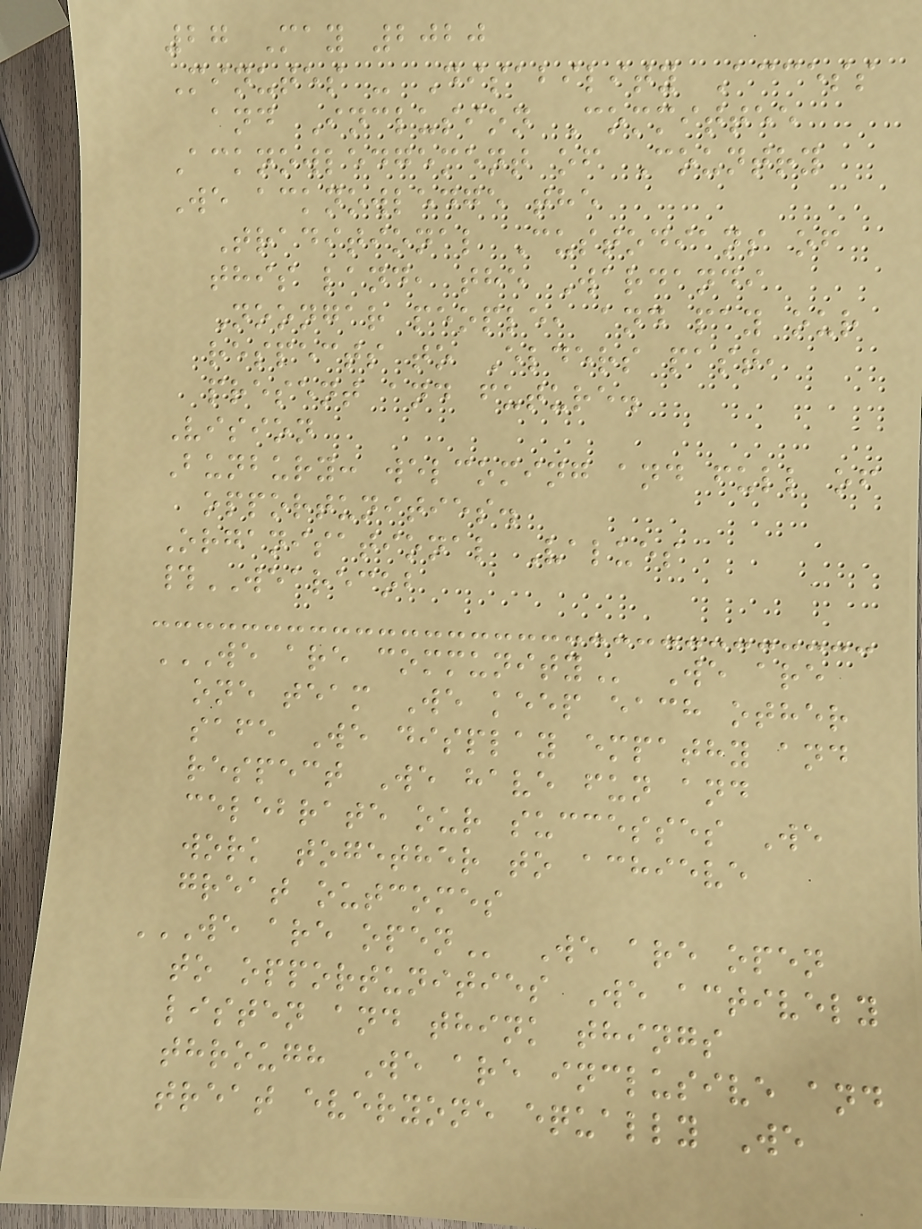27 May 2020
Minutes - Disability Access
and Inclusion Committee
Acknowledgement of Country
We acknowledge the
Traditional Custodians of
this land, the Wardandi
Noongar people, and pay our
respects to Elders past,
present and future.
Vision
Bunbury: welcoming and full of
opportunities.
Organisational Values
#WEARECOB
WE ARE COMMUNITY We are
one team We keep each other
safe We display empathy and
respect We have fun and
celebrate our successes We
work together to achieve
great outcomes
WE ARE OPEN We are open
to opportunities We actively
listen and think things
through We are inclusive and
treat everyone equally We
